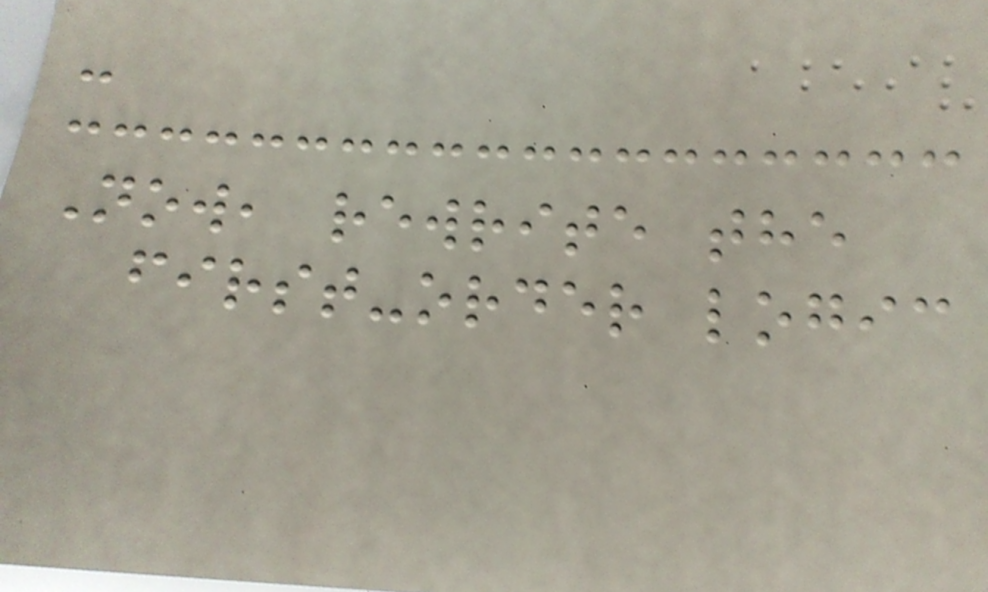-
Now, rewrite the
first-order logic
